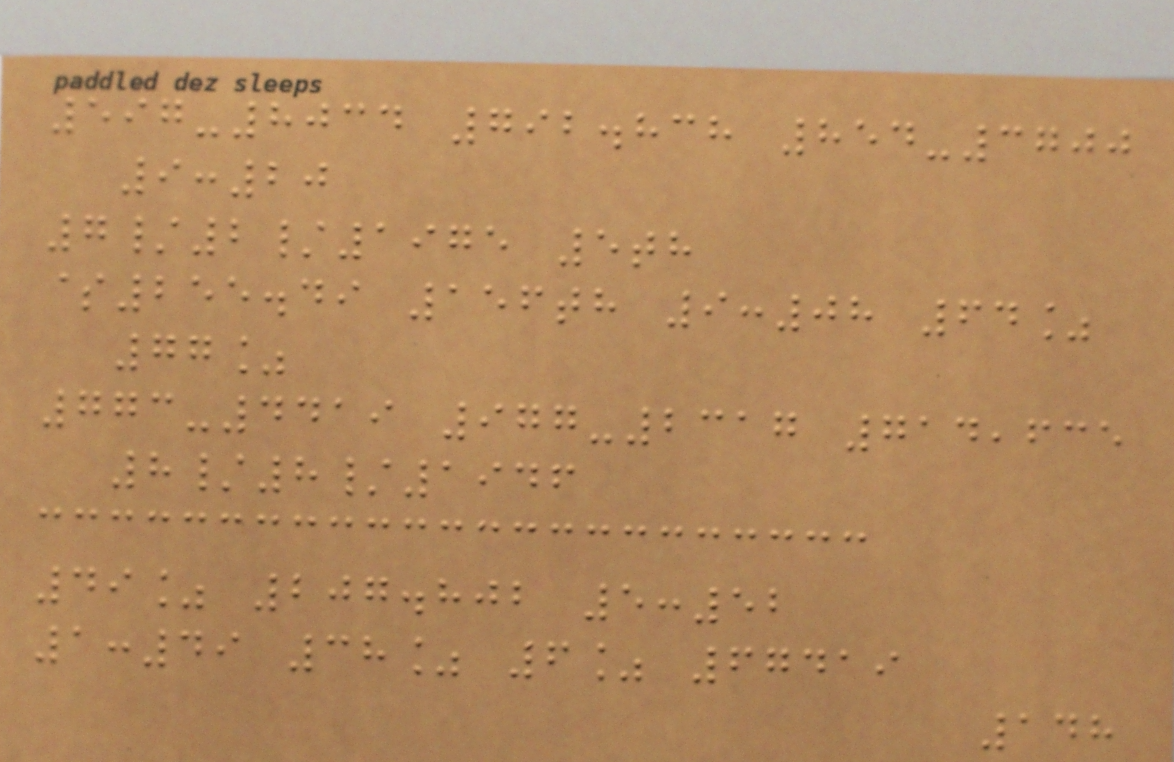597-8034 792.838 854-3700
9:20
7/2/1975 5th
$255.49 156th 9:08 64%
77%
773-4419 977-2317 714,635
8/8/1946
49% 207.802 5:52
1:49 38% 6% 67419
148
